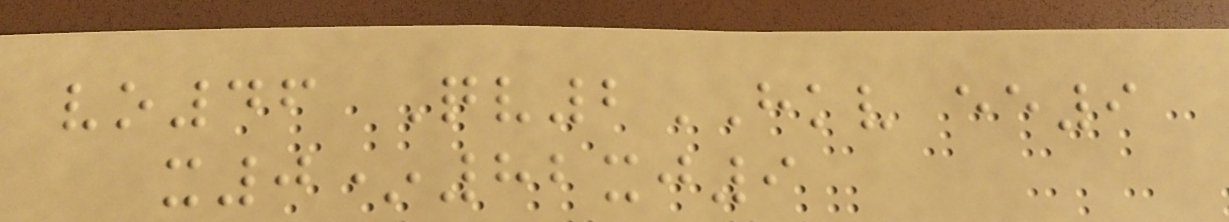vo46 Qv2HKV ee9
x0*82xj9
